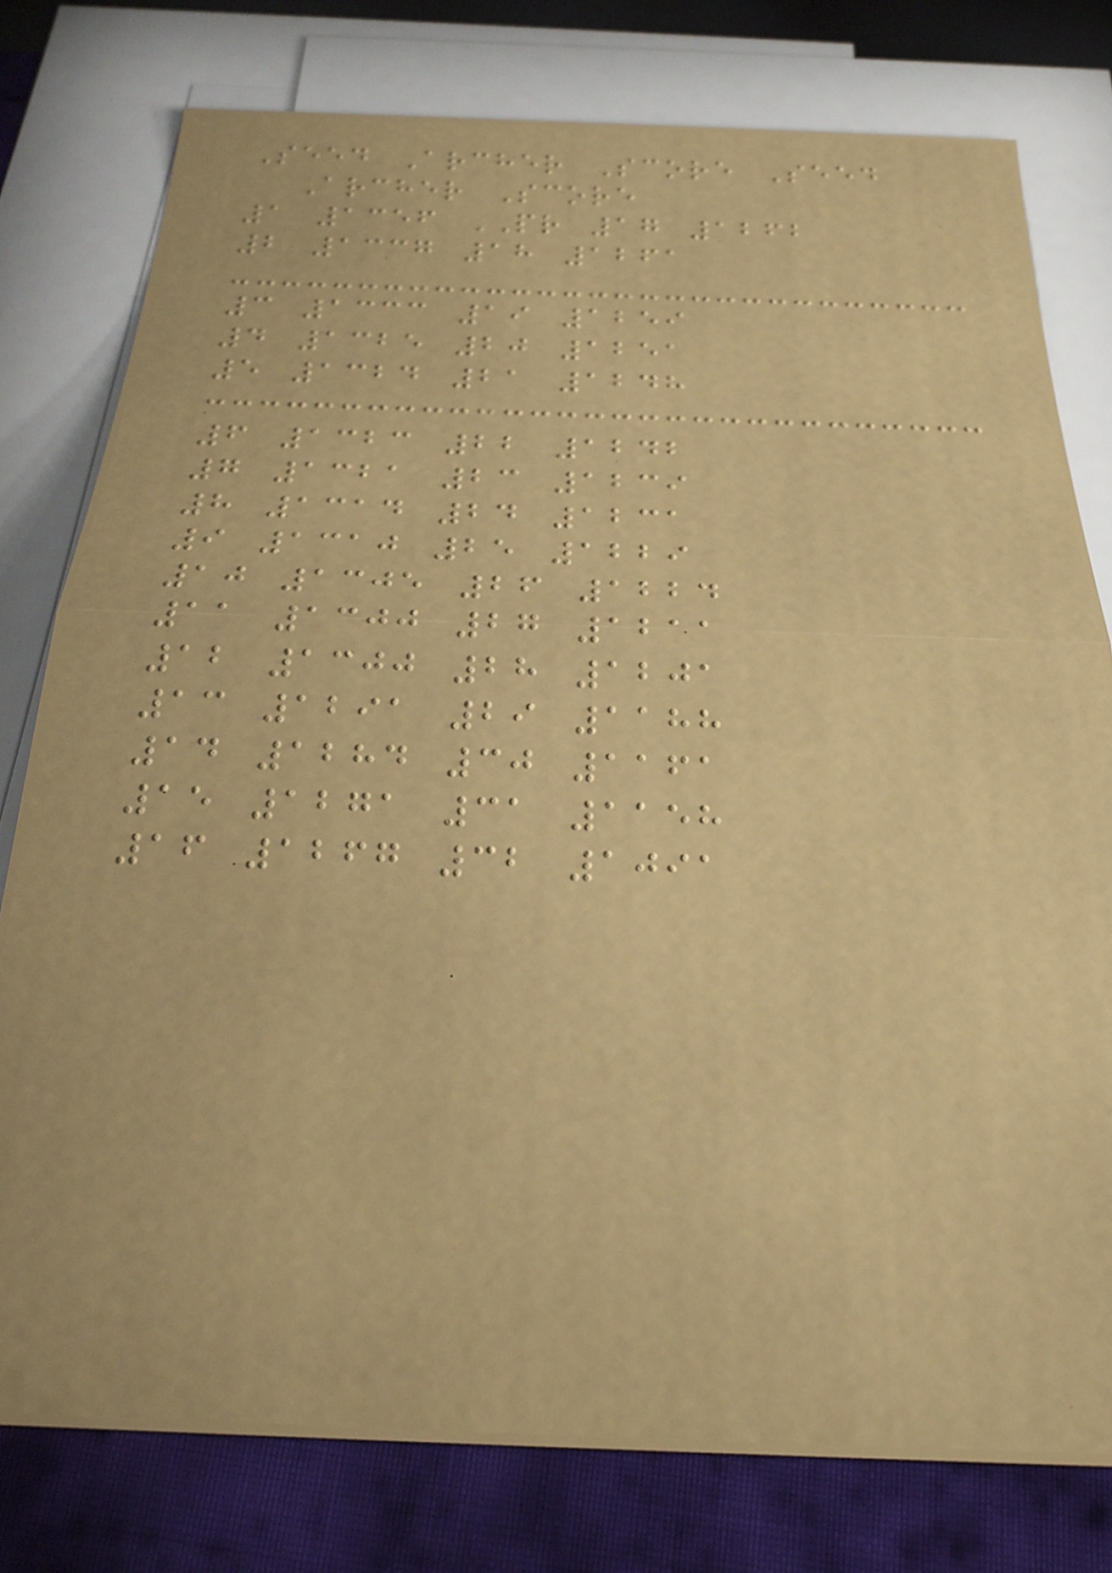Seed Archer Score Seed
Archer Score
1 1356 PR 17 1262
2 1337 18 1261
3 1333 19 1259
4 1325 20 1251
5 1324 21 1248
6 1323 22 1242
7 1321 23 1239
8 1314 24 1231
9 1310 25 1229
10 1305 26 1224
11 1300 27 1211
12 1300 28 1201
13 1291 29 1188
14 1284 30 1161
15 1271 31 1158
16 1267 32 1091
